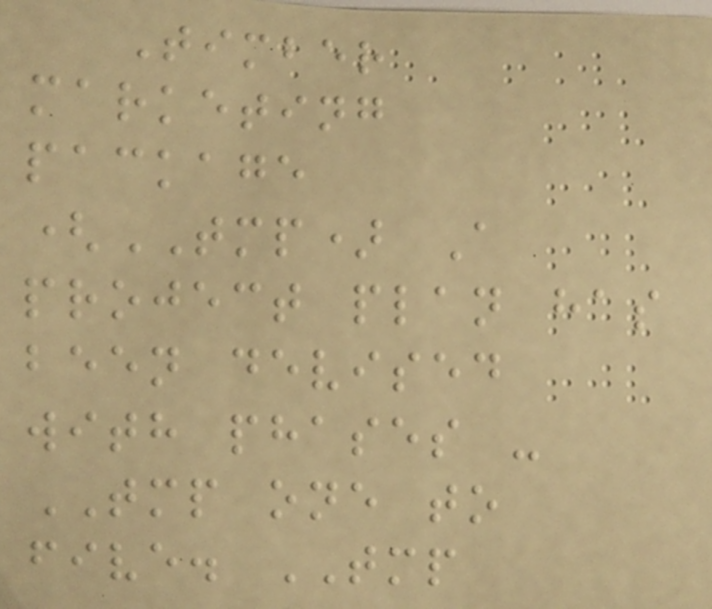Timber
marketing
package
(TMP) A
project plan has
been devised
with phases -
TMP one to
five. TMP
